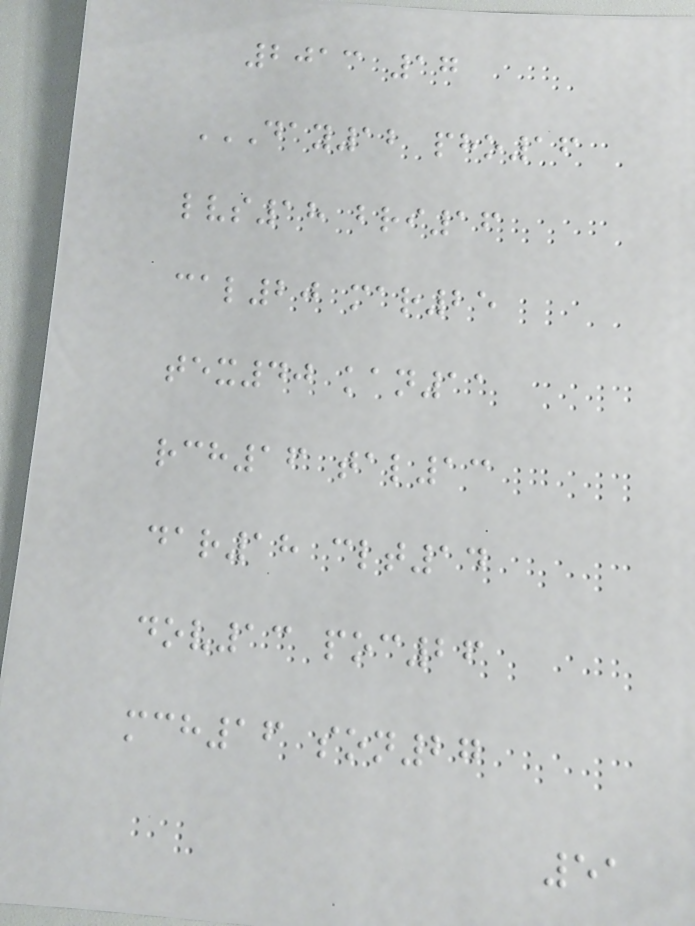2013 17
DAY12 PHO16
LVS18 BRI16
CAL20 MAR25
TEX40 KAN11
RCH16 TAL13
DAR18 CLT14
DOV13 POC26
MCH16 SON27
51
